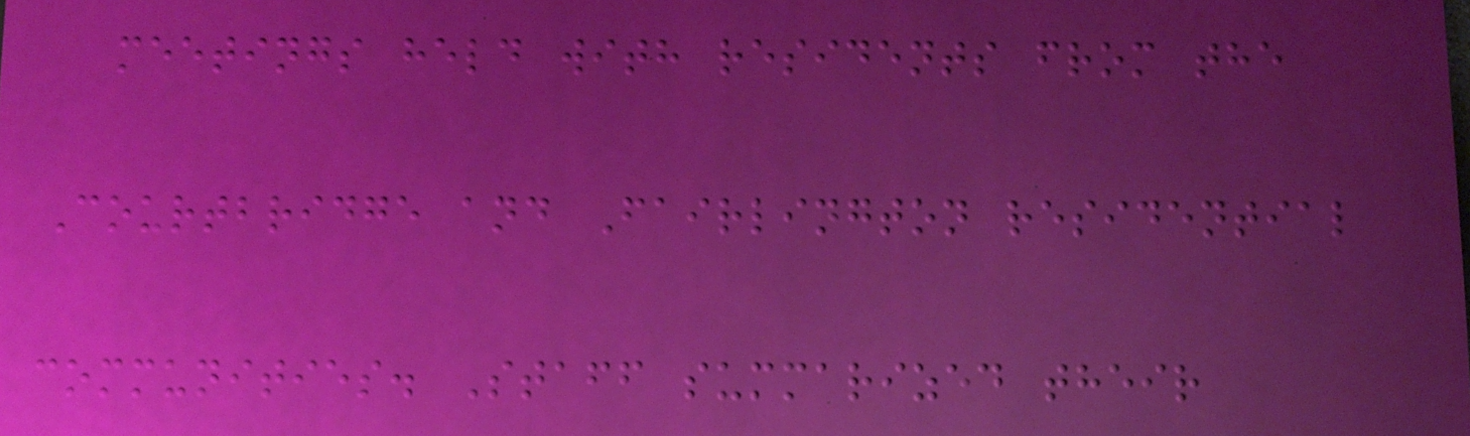meetings held with residents from the
Courtbridge and Fairlington residential
communities. Staff summarized their
